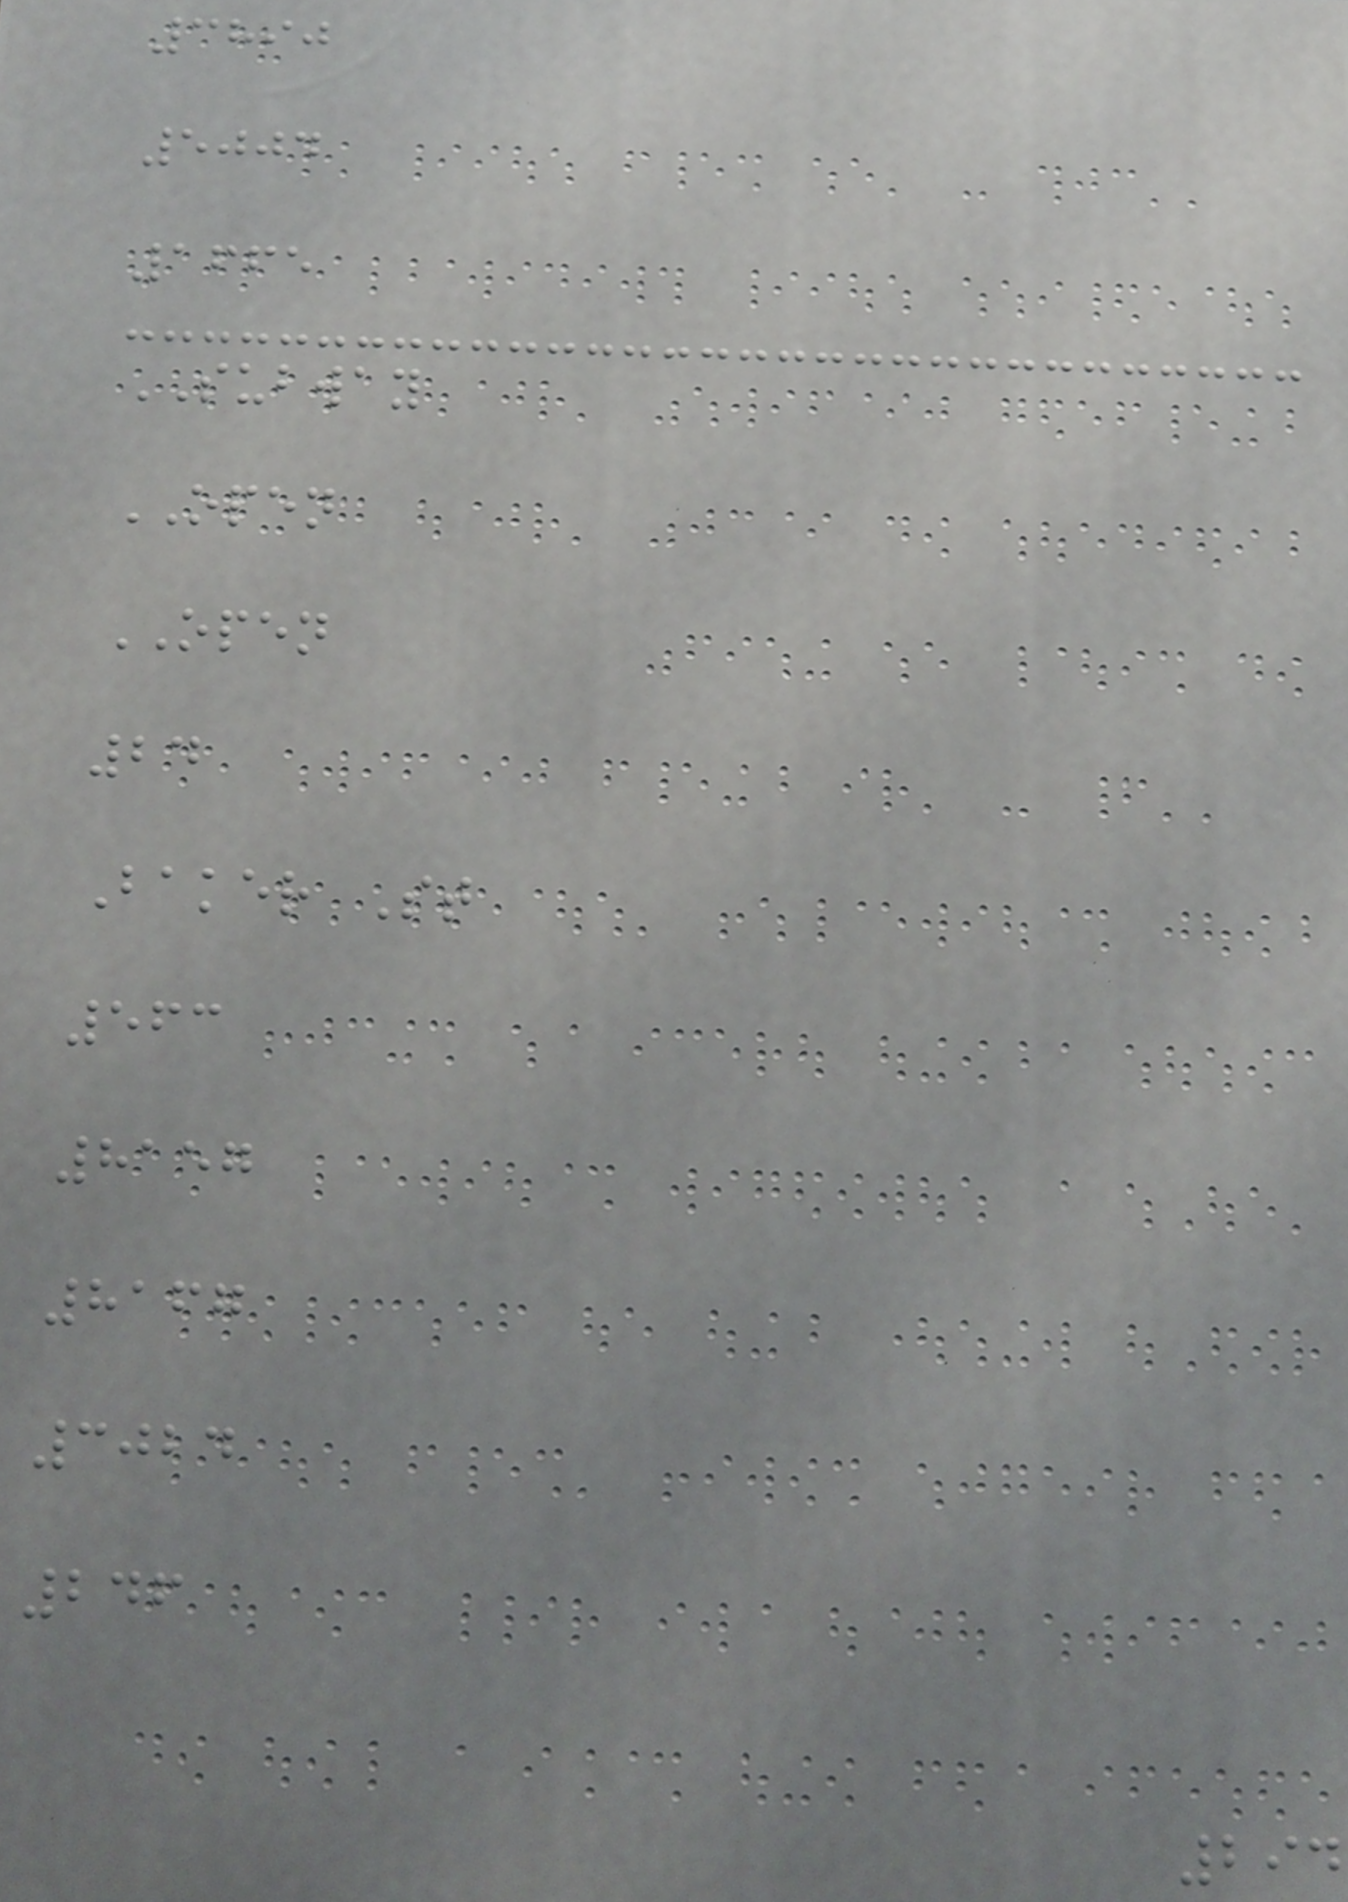3890
5004
1665
SUBWAY
OPEN
OPEN
24
Baker St
563
8157
8167
3024
246
294
